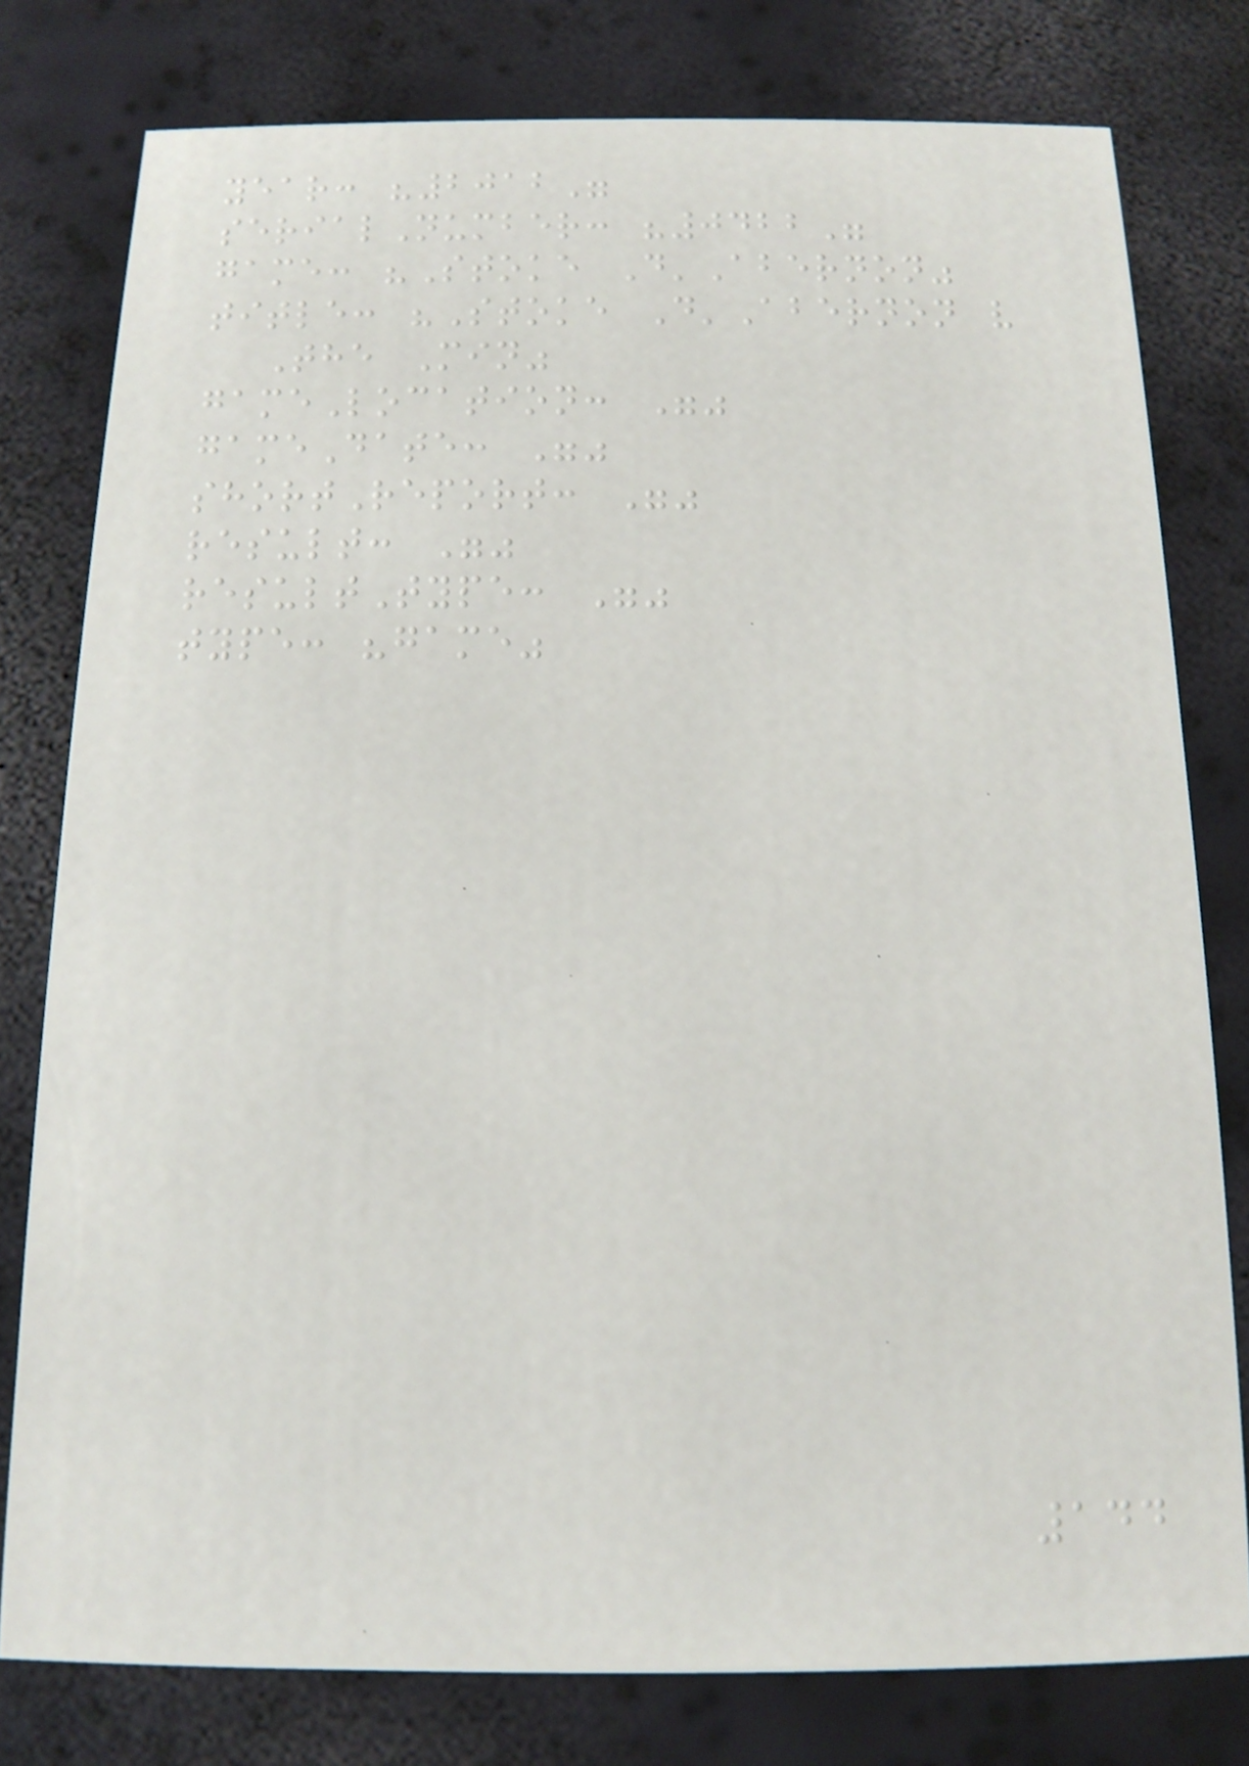year: "2012"
serialNumber: "0422"
game: "Stoke D'Abernon"
title: "Stoke D'Abernon v
The Min"
gameLocation: ""
gameDate: ""
shortReport: ""
result: ""
resultType: ""
type: "game"
144
